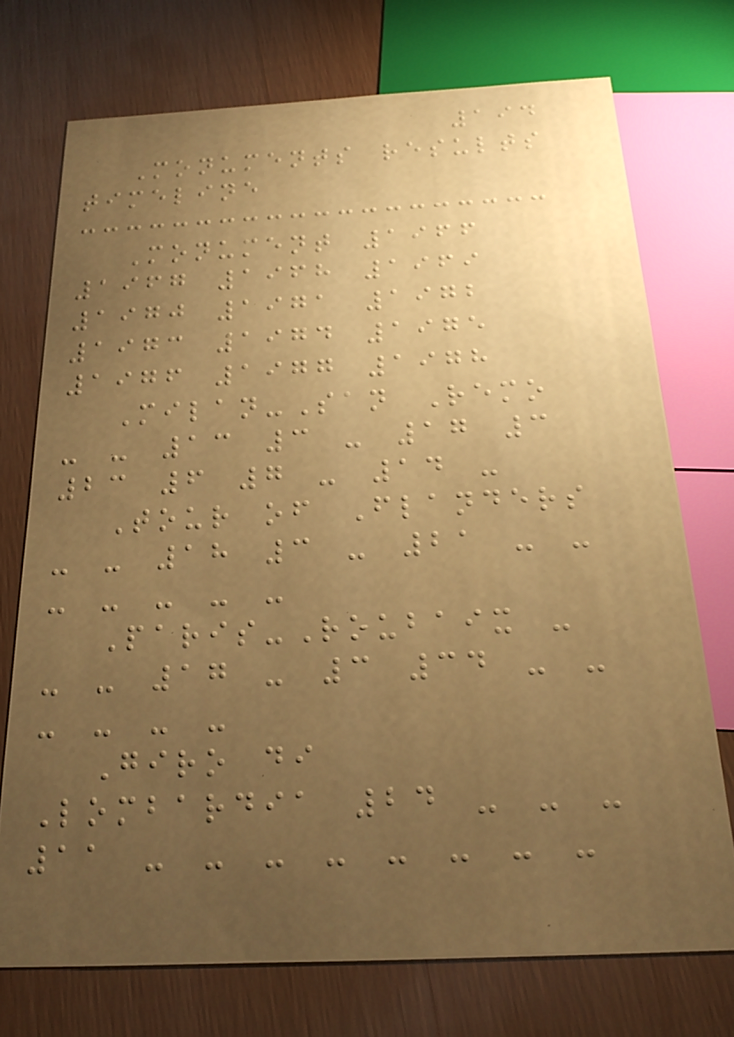194
Monuments results
timeline
Monument 1966
1967 1968 1969
1970 1971 1972
1973 1974 1975
1976 1977 1978
Milan-San Remo
- - 13 3 - 17 3
23 6 7 - 14 -
Tour of Flanders
- - 18 3 - 21 - -
- - - - -
Paris-Roubaix -
- - 17 - 3 34 - -
- - - -
Giro di
Lombardia 24 - - -
11 - - - - - - - -
